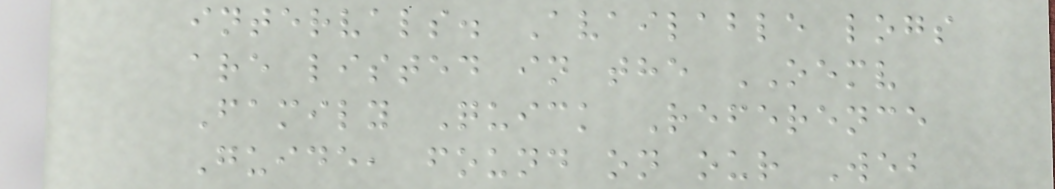intervals. Available logs
are listed in the OEMV
Family Quick Reference
Guide, found on our Web
